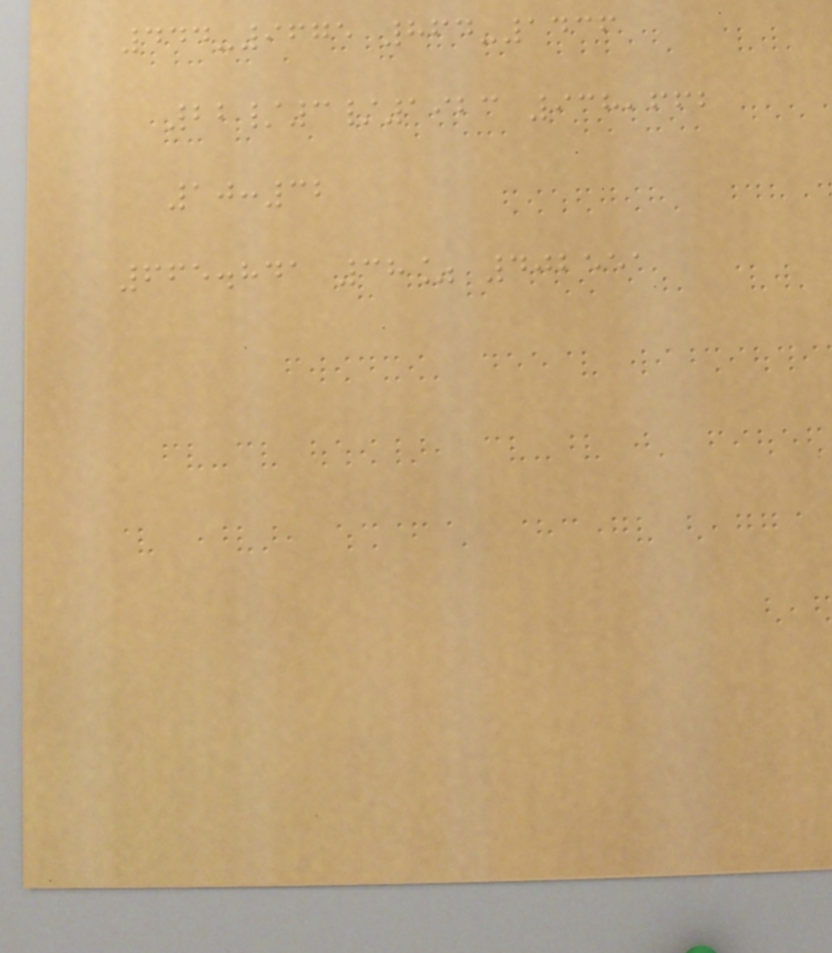444-9675 864-1436
22/3/1923 938,662
10:32
665.841 38% 402551
